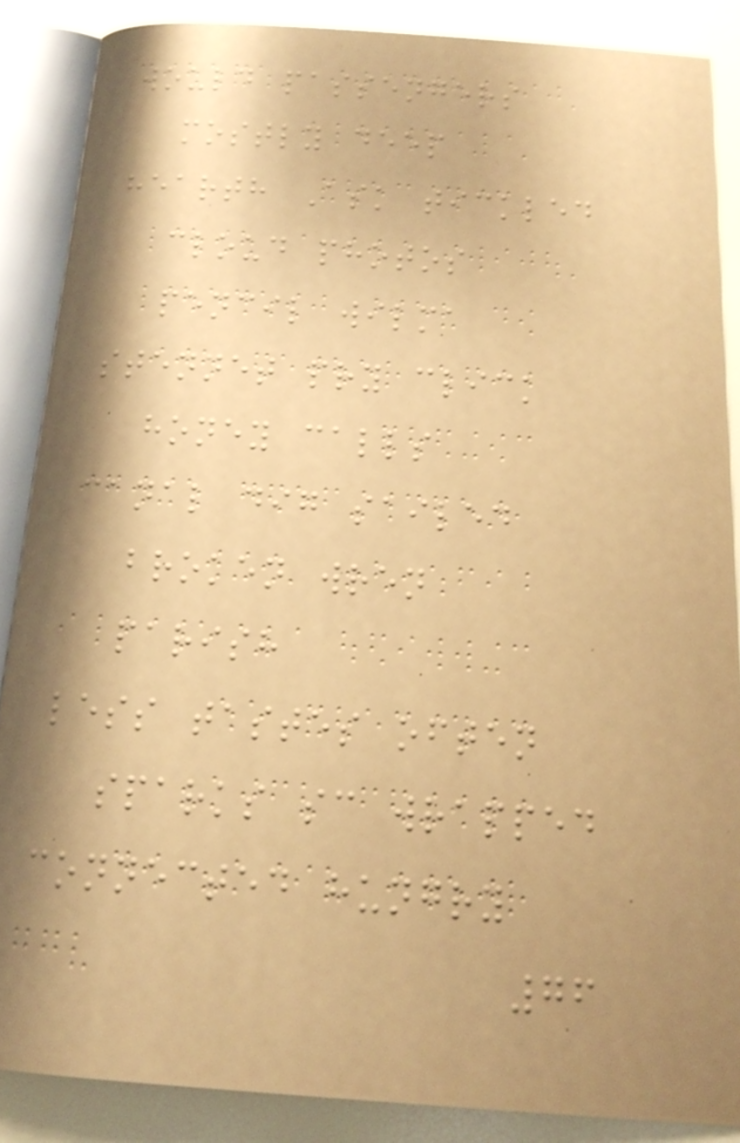would passengers
mostly deep
hearth Ask tickled
cloud photos
pencil wilma
stennet pry click
honey calls
canal dig sailed
broken wren
parish
less tastes often
sparks sc wrapped
connected hungry
76
